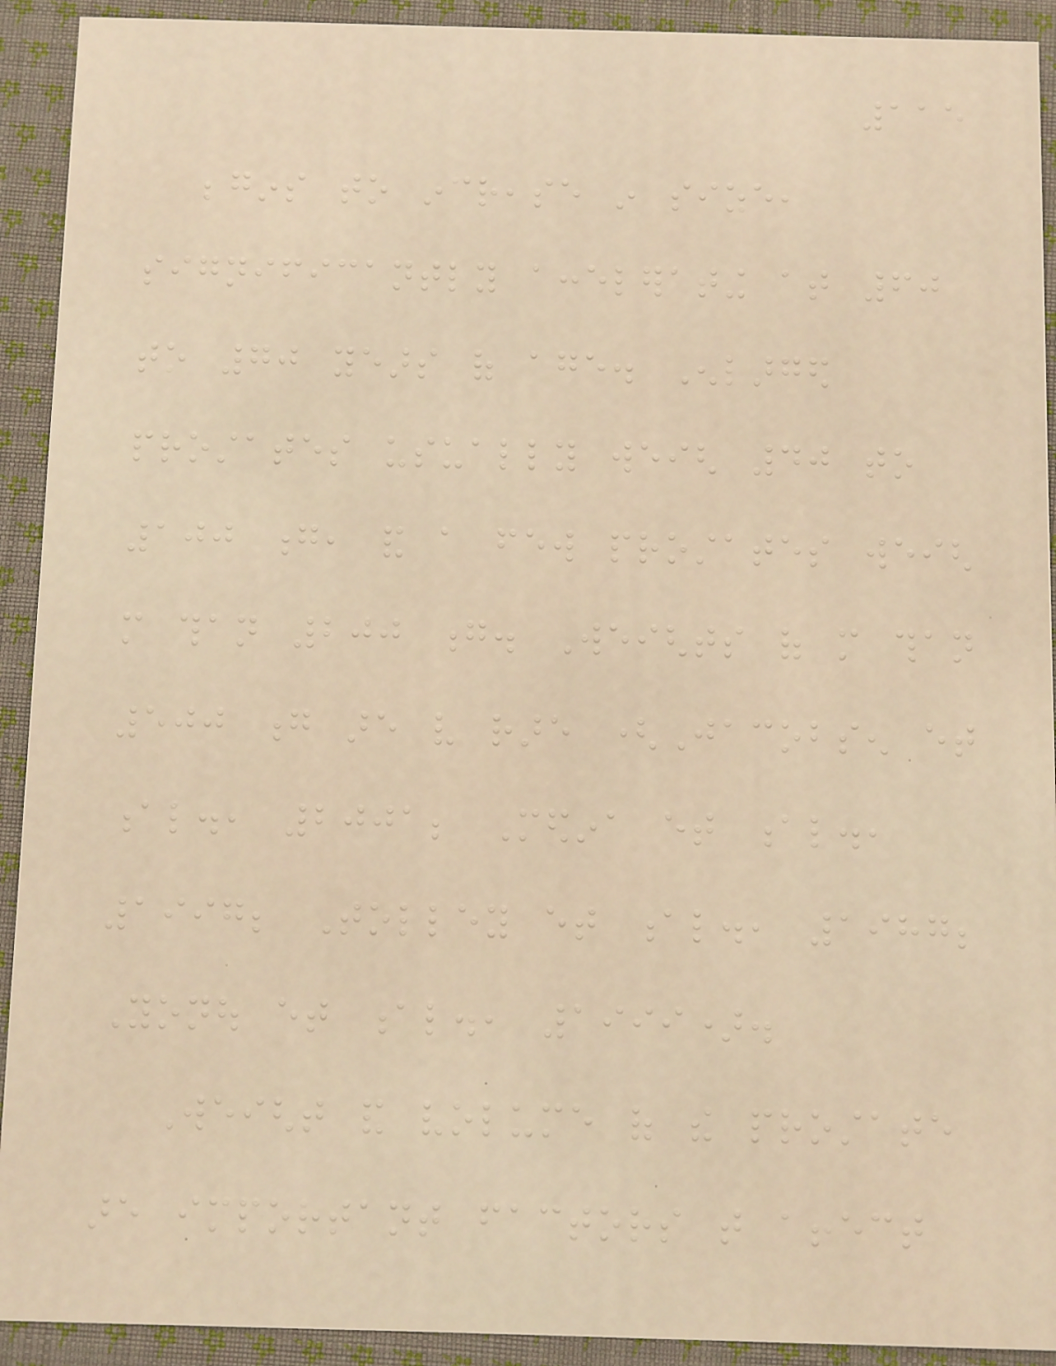115
begins to increase in size,
significantly accelerating at 60
to 70 years of age. Enlarged
prostates usually weigh 40 to
100 g, and a few prostates weigh
more than 200 g. Weights of more than
500 g are very rare (Jacobsen et
al., 2001; Medina et al.,
1997; Tolley et al., 1987;
Yonou et al., 1999).
Weight and volume of the prostate
are important factors that affect
